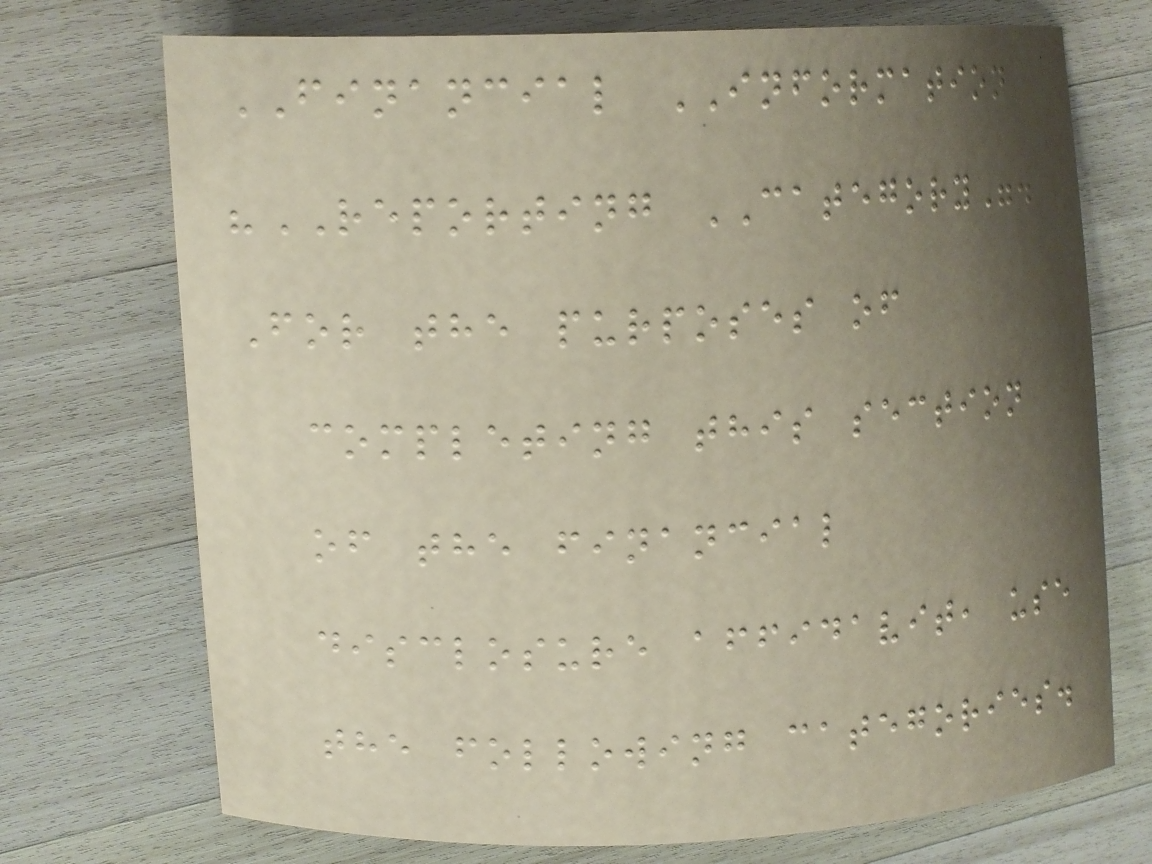FINANCIAL INFORMATION
"REPORTING CATEGORY".
For the purposes of
completing this section
of the financial
disclosure affidavit, use
the following categories.
